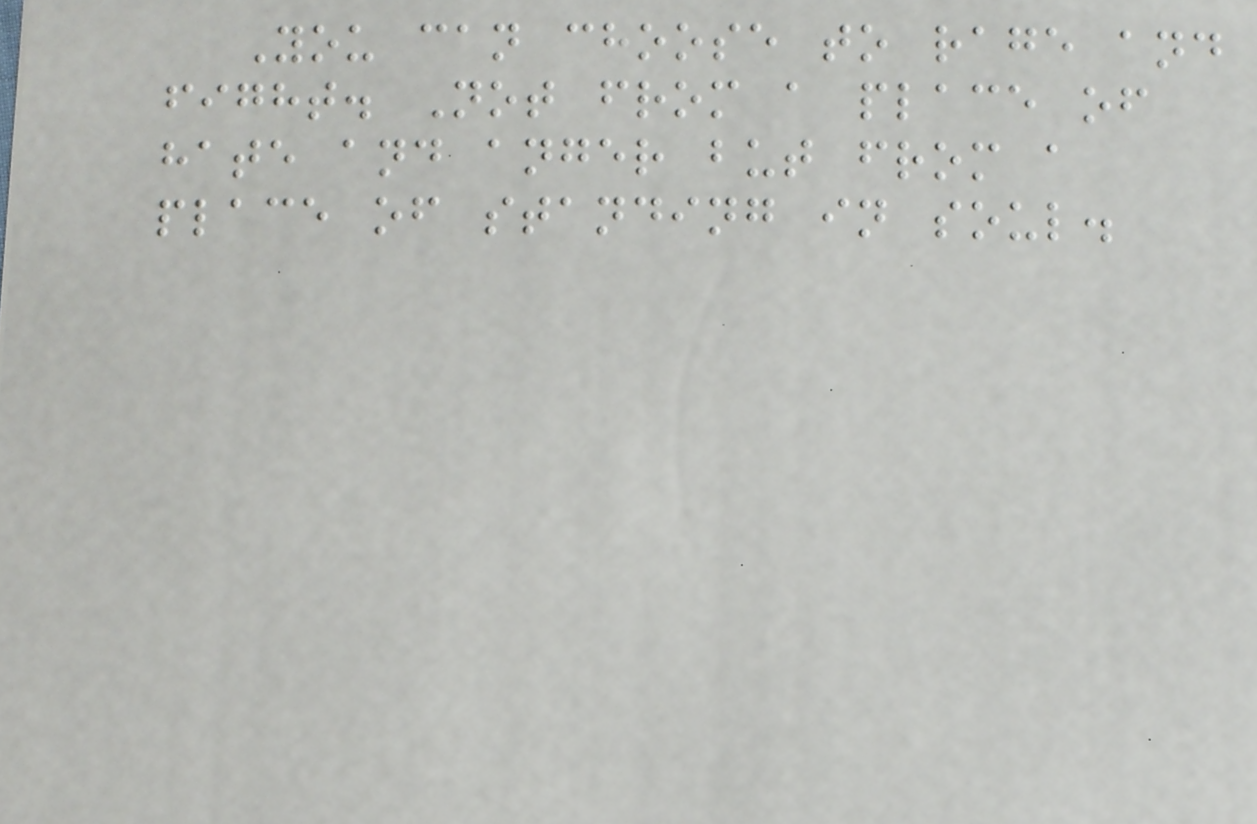You can choose to rage and
fight. Not from a place of
hate and anger but from a
place of standing in soul.
